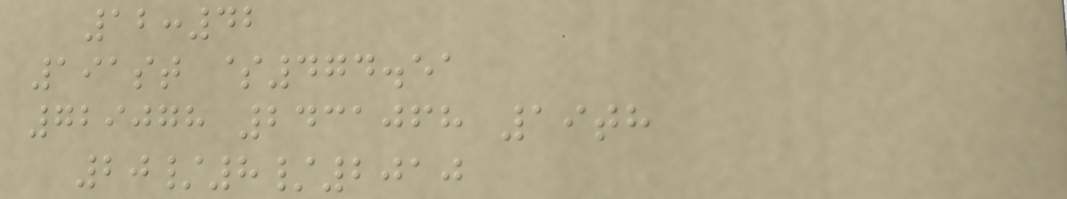12:42
191st $474.51
729078 2431068 19th
20/8/2010
